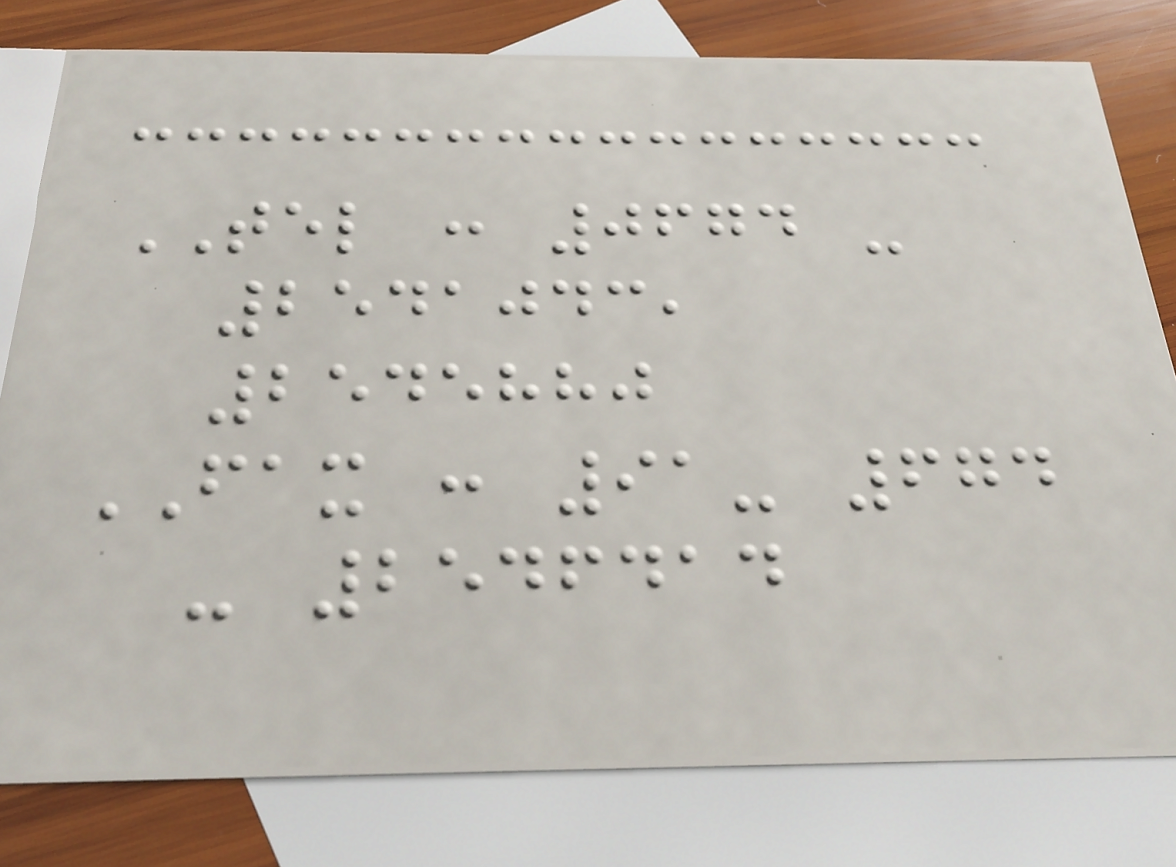TEL : 0674 -
2541043,
2545880
FAX : 91- 674
- 2546414
